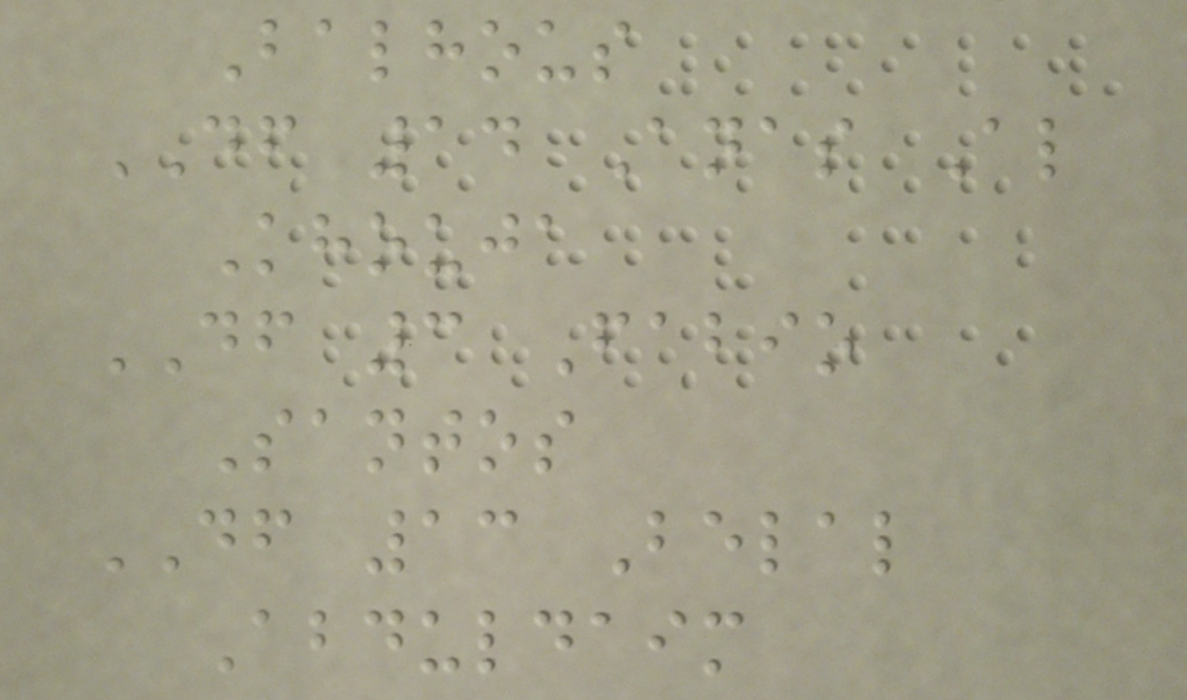Balhous
DF 14 Anas Al
Khouja
DF 3 Fabio
Santos
DF 13 Belal
Abduldaim
